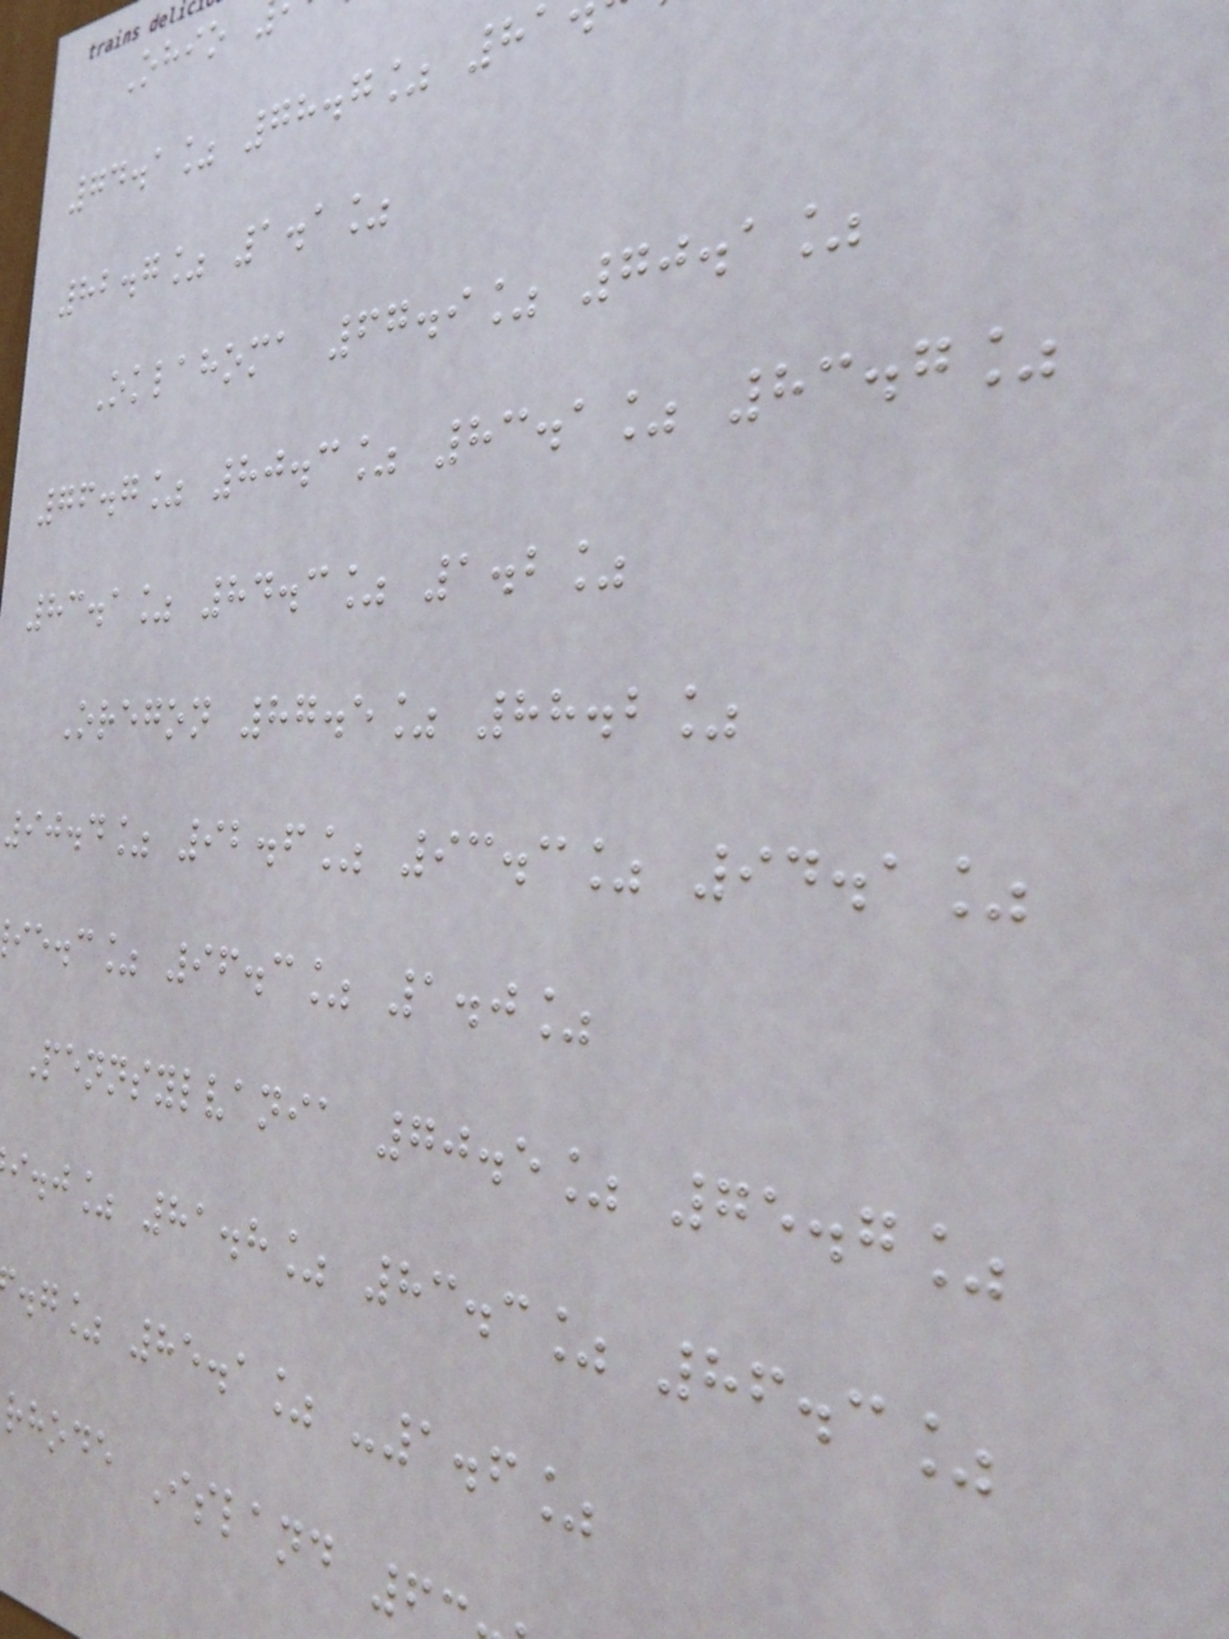74.1% 78.7% 8
82.7% 1.1%
Oklahoma 67.9% 70.1%
76.7% 80.3% 83.1% 83.7%
83.1% 84.3% 1.2%
Oregon 87.5% 88.2%
90.4% 92.6% 93.3% 94.1%
ie.c% 96.3% 1.0%
Pennsylvania 70.5% 75.7%
i.j% 81.8% 83.3% 86.3%
.g% 85.1% -1.6%
rhode Island 6
